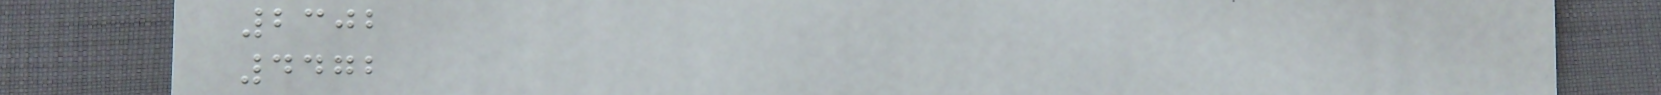2302
4472
